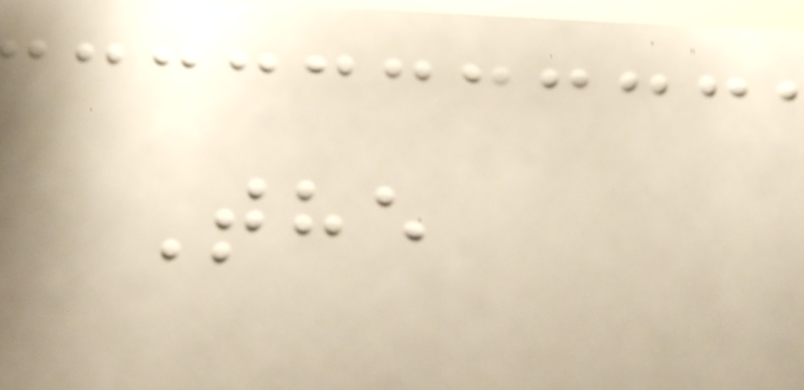The
